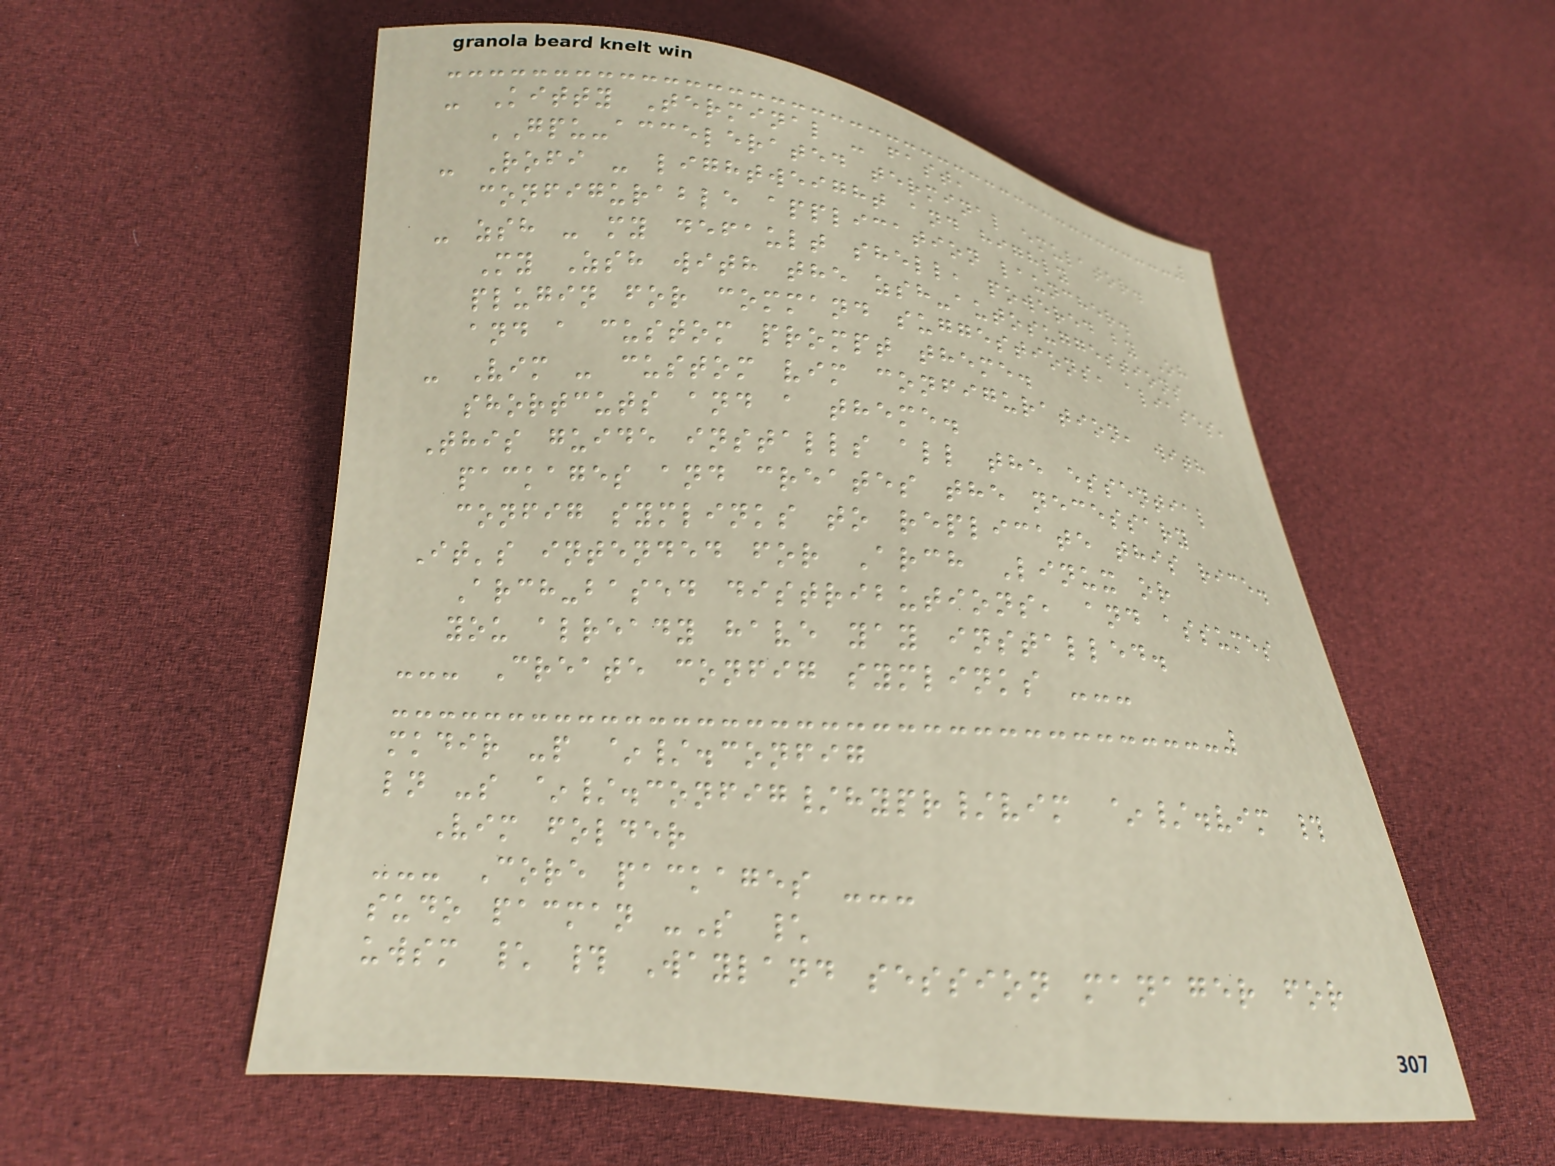- Kitty Terminal - fast,
GPU-accelerated terminal emulator.
- Rofi - lightweight and highly
configurable application launcher.
- zsh - my default shell, powered by Oh
My Zsh with the zsh-autosuggestions
plugin for command suggestions, aliases,
and a custom prompt theme.
- Vim - custom vim configuration, with
shortcuts and a theme.
This guide installs all the essential
packages and creates the necessary
config symlinks to replicate this rice.
It's intended for Arch Linux or
Arch-based distributions, and assumes
you already have yay installed.
--- Create config symlinks ---
mkdir -p ~/.config
ln -s ~/.config/hypr/vim ~/.vim #
Vim folder
--- Core packages ---
sudo pacman -S \
uwsm \ # Wayland session manager for
